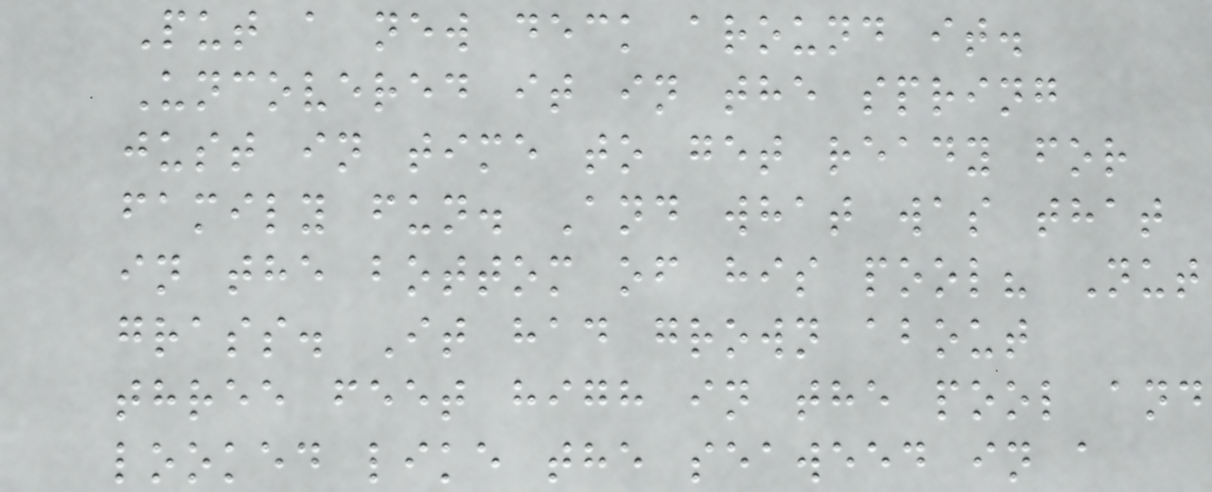Put a new deck around it.
Uncovered it in the spring
just in time to get ready for
family fun. And what was that
in the bottom of his pool? Nut
grass. It had grown about
three feet high in the pool and
looked like the seaweed in a
